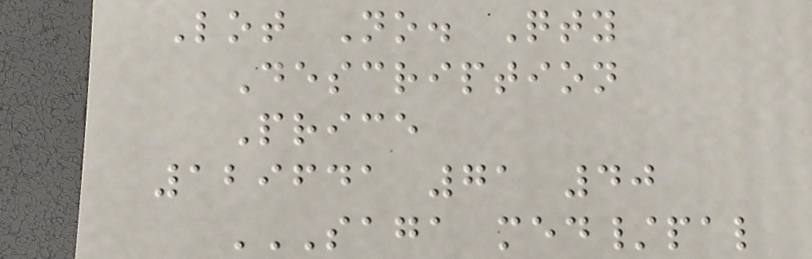Lot No. Qty
Description
Price
129641 71 40
SAGA MED/PAL
